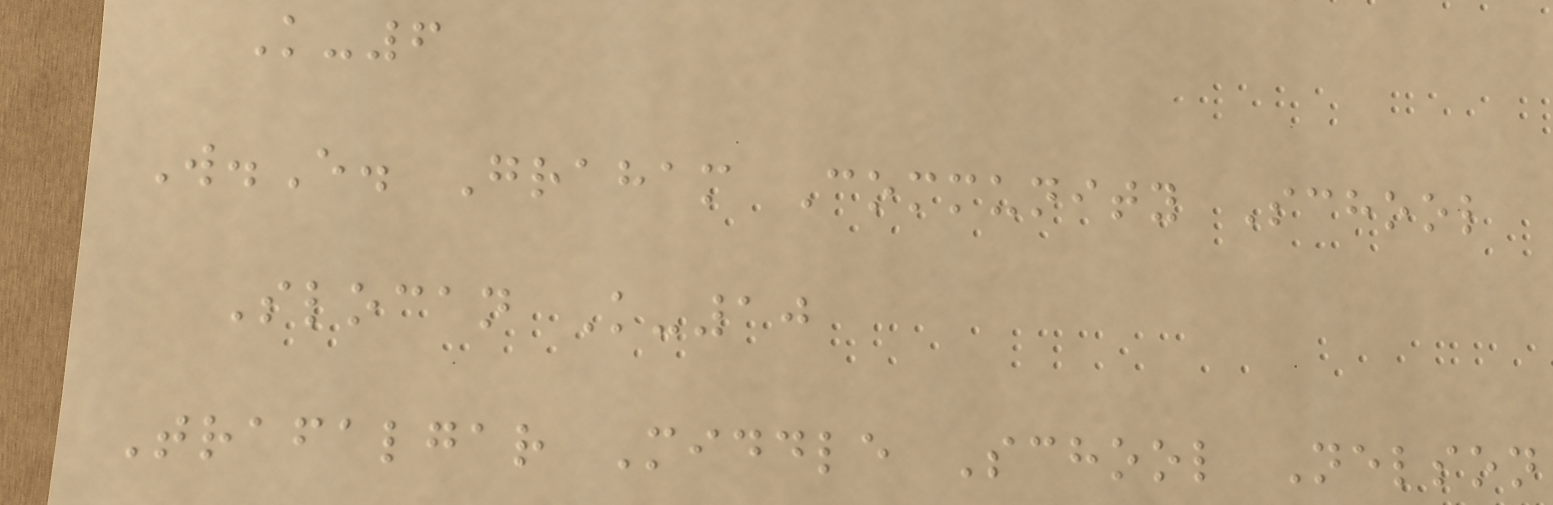K-6
W.E. Graham Community School
Slocan K-10
Trafalgar Middle School Nelson
